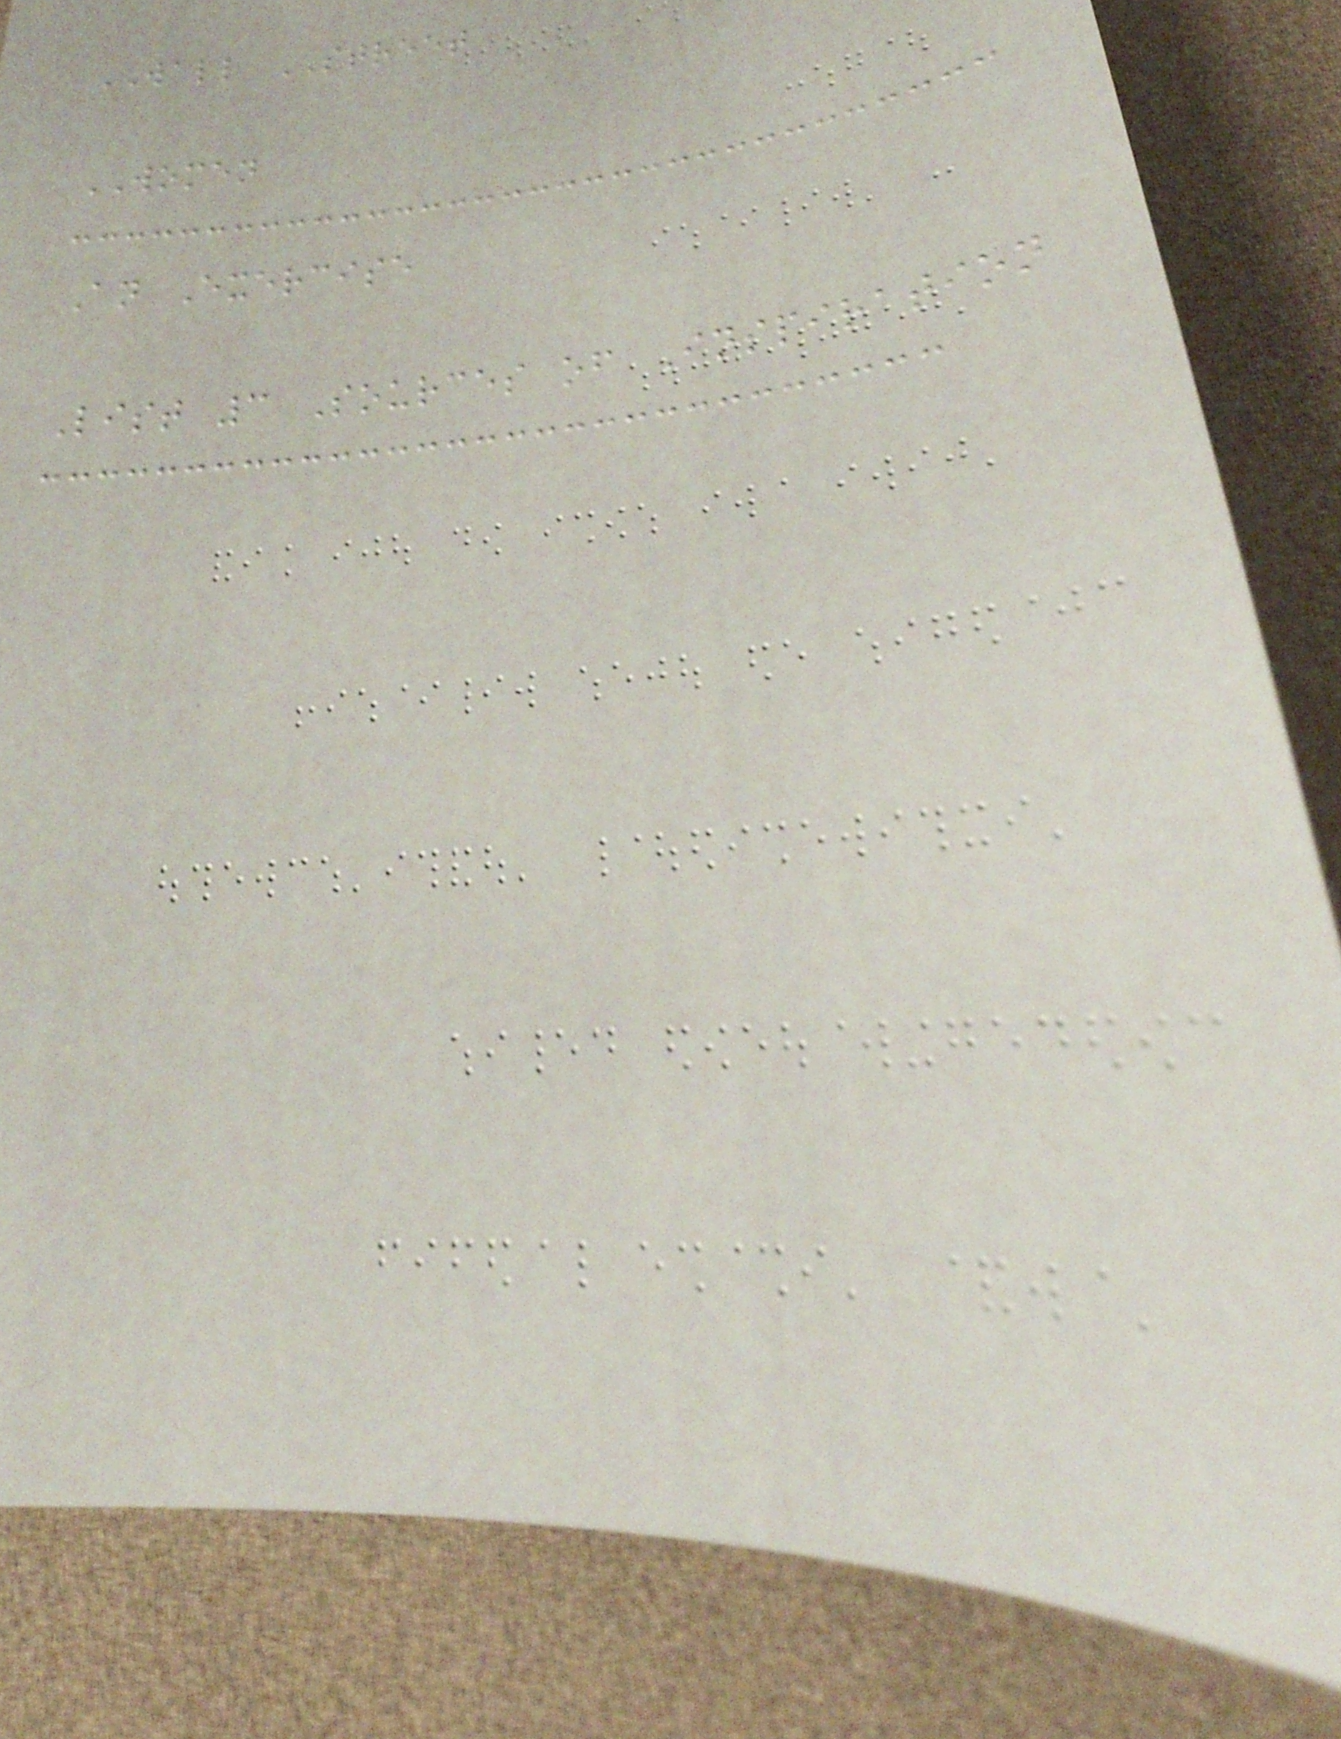WALL STREET
WOMEN
An Exercise
List 3 Sources of Inspiration
